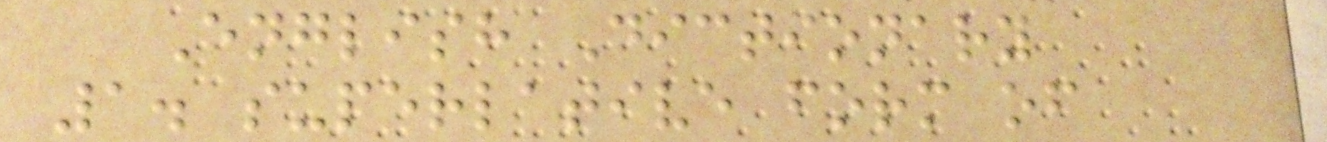English Dictionary
1. superlative form of
